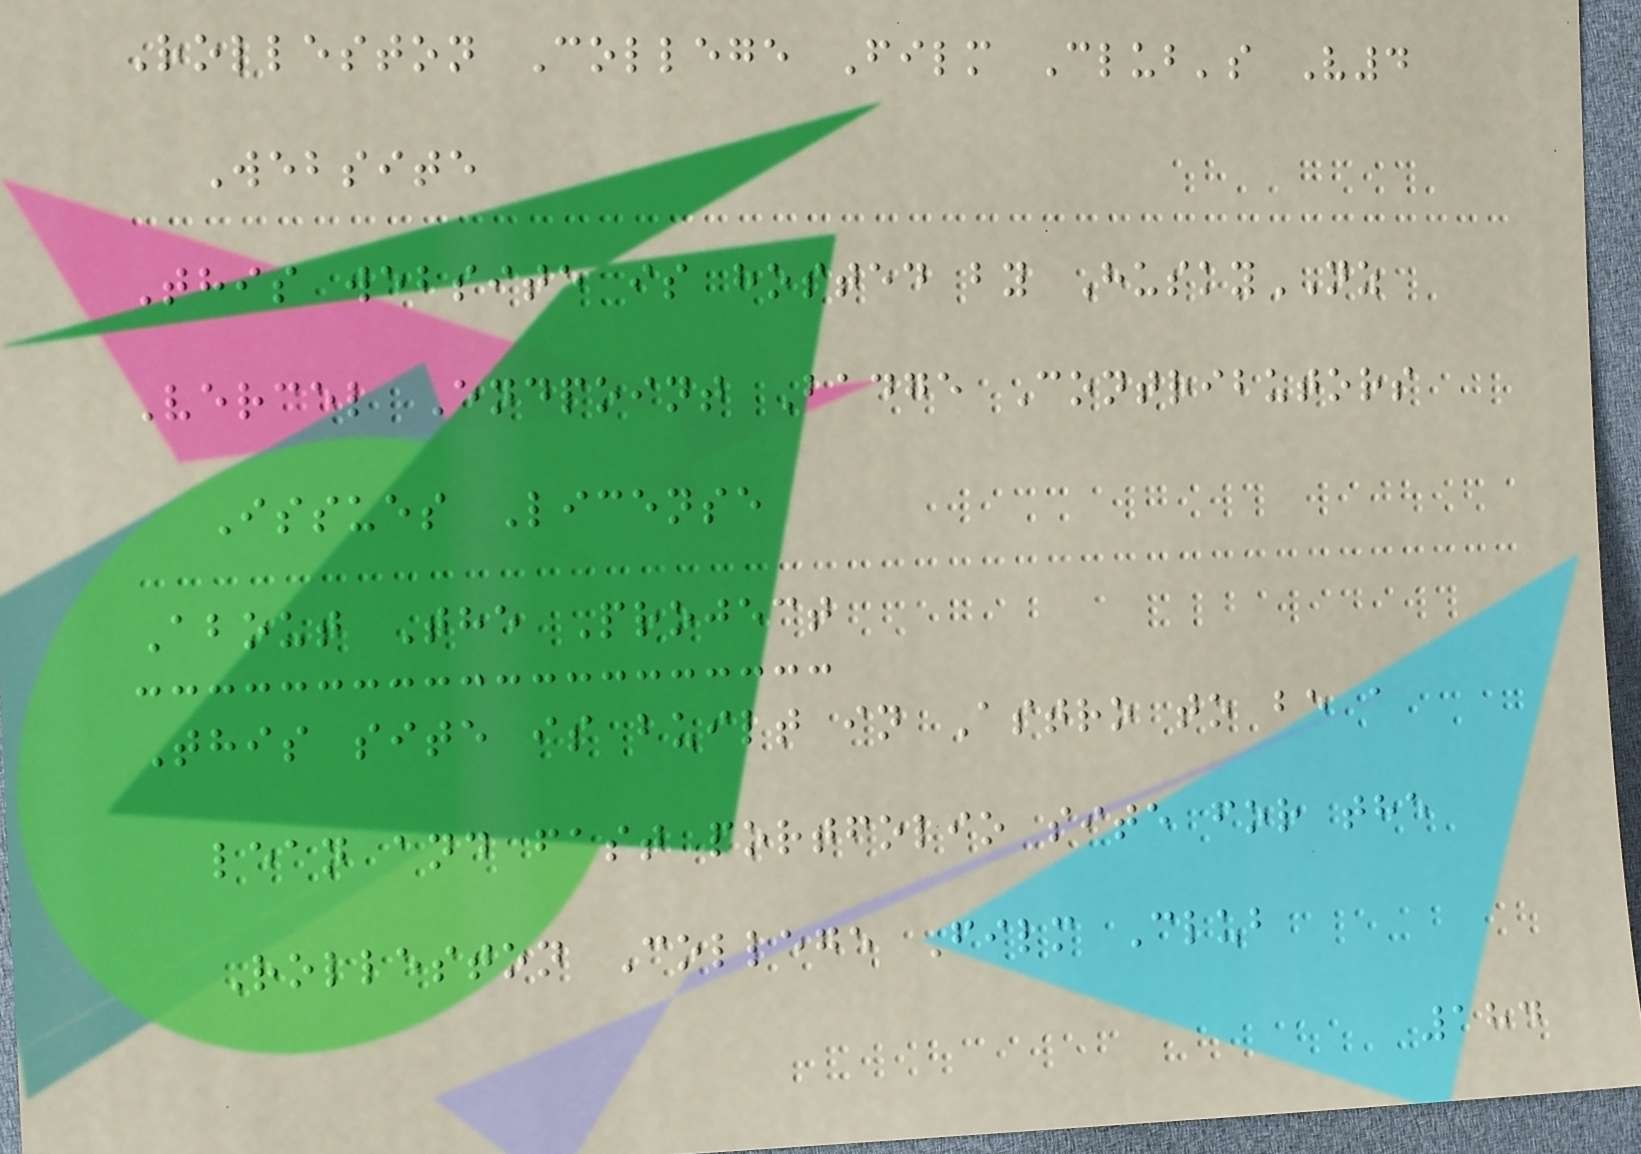Rolleston College Film Club's V4
Website
This website is hosted by HuskyNZ
Vercel Endpoint Badge Contributors
Issues License
About The Project
This site is built in Astro to be a
lean and fast portfolio site for the
Rolleston College Film Club
184
